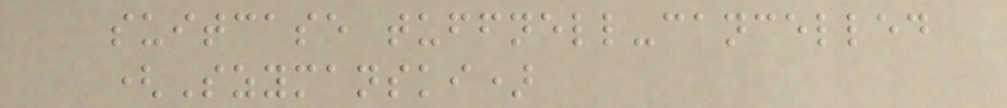suitcase tuffnell-cancelled
(Szymanski)
